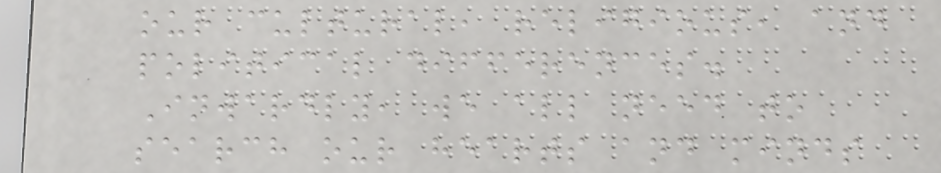our cultural, religious, and
political differences.
Inwardly, we all need to
search our hearts and minds
